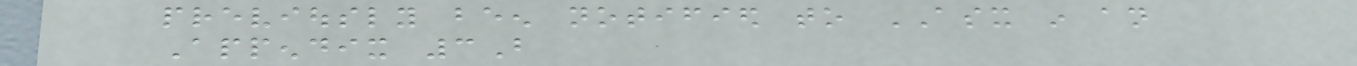previously been notified to ASX in an
Appendix 3B
